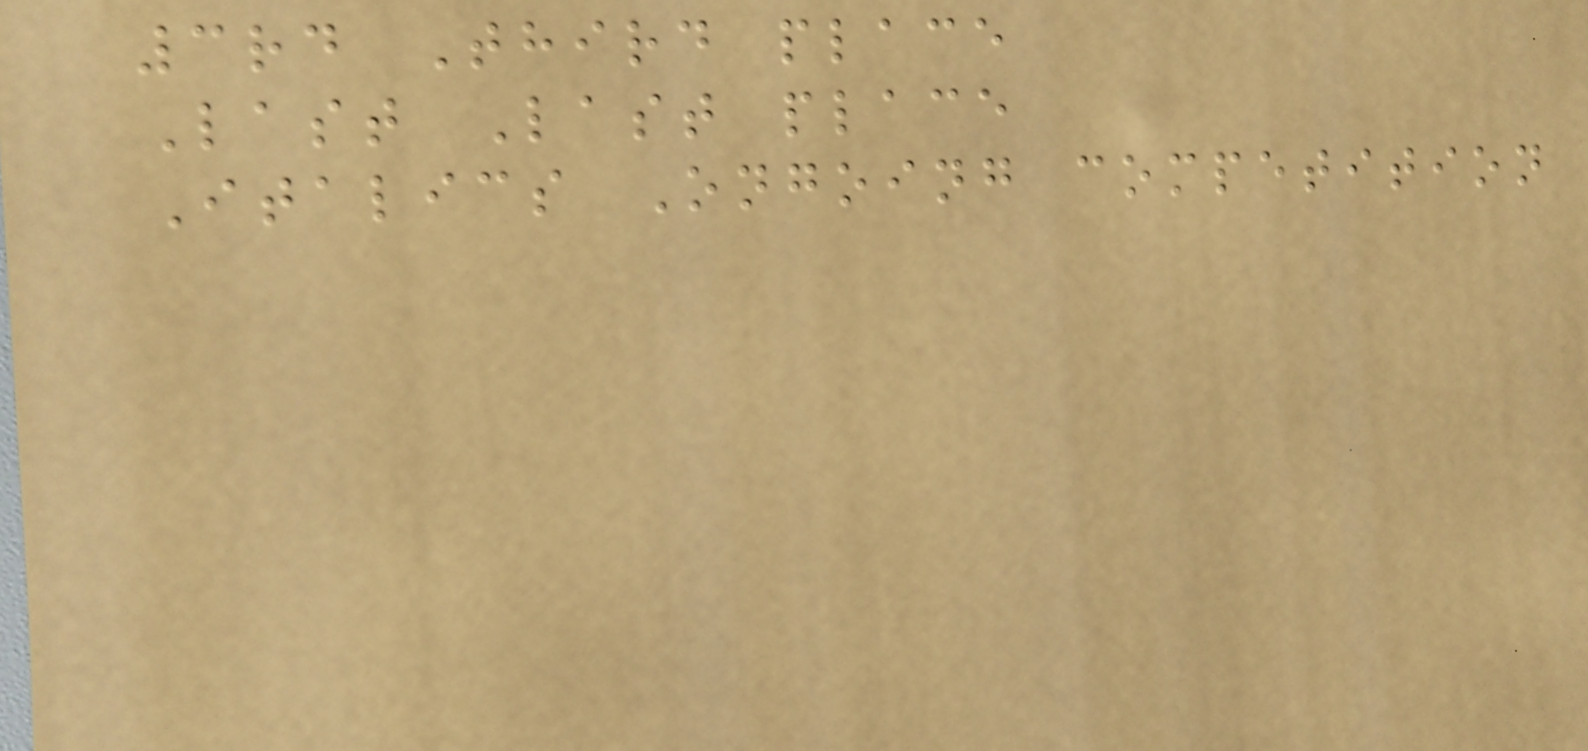3rd Third place
Last Last place
Italics Ongoing competition
